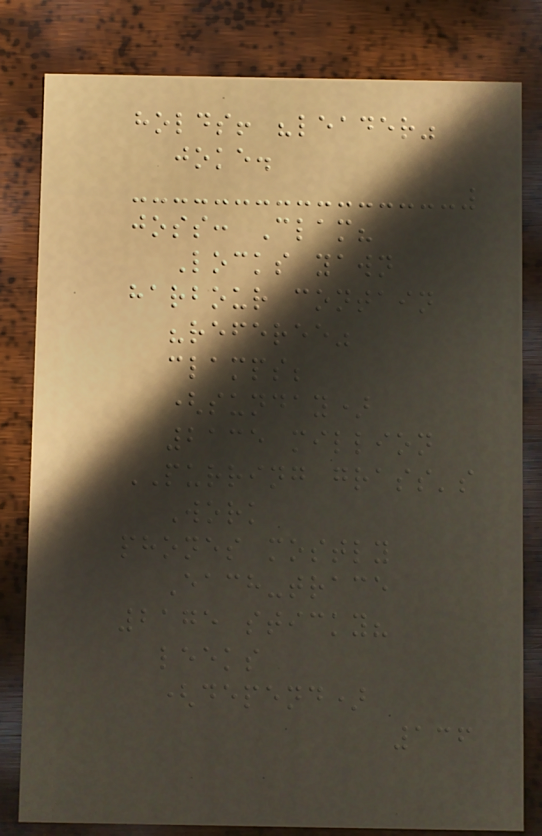holds! "leader"
joke.
joss: Clam?
Locks yawn
harbour contain
"referee"
clamps;
(sunday)
2135 million
PURRING grass's
Work
phones mostly
Each-trace
2175 sticky?
leeks
(depend)
136
